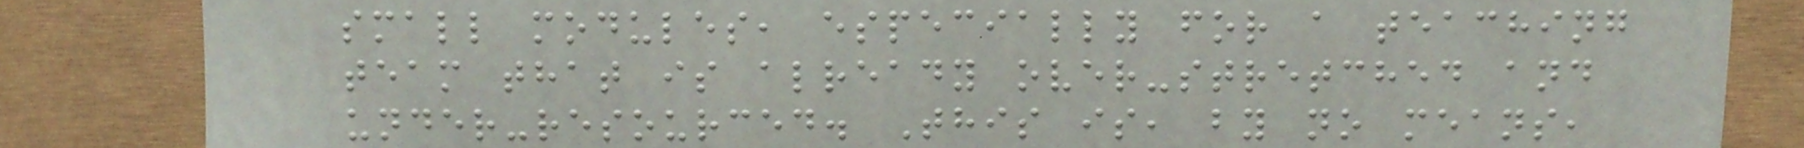small modules, especially for a teaching
team that is already over-stretched and
under-resourced. This is, by no means,
